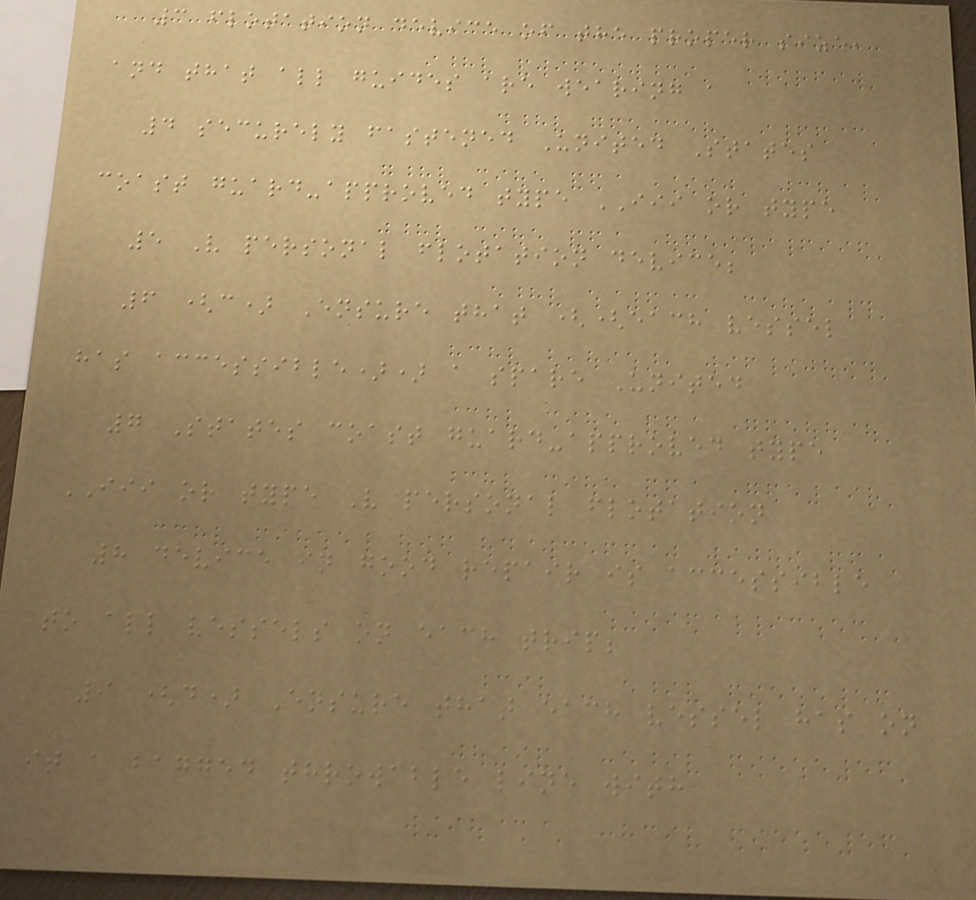3 flotation device of the proper size,
and that all guides are wearing a
4 securely fastened United States
coast guard-approved type III or type
5 V personal flotation device;
6 (c) Ensure that ((each vessel
has accessible)) a spare United
7 States coast guard-approved type
III or type V personal flotation
8 device in good repair is accessible
to all vessels on each trip;
9 (d) Ensure that each vessel has on
it a bagged throwable line with
